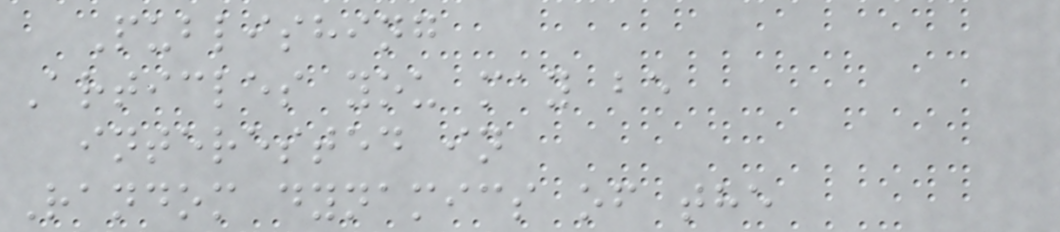Publishing
Articles you may be
interested in
Random dynamics of the
